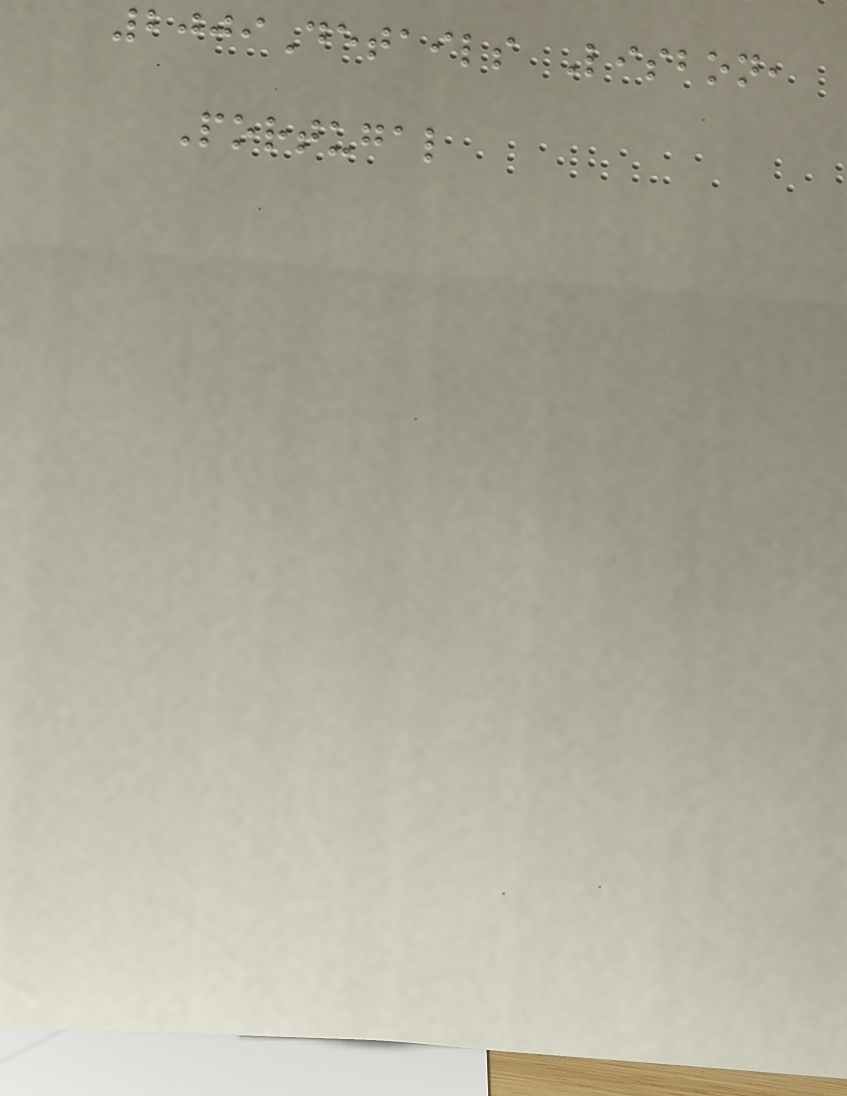2009Details Lisbon,
Portugal
